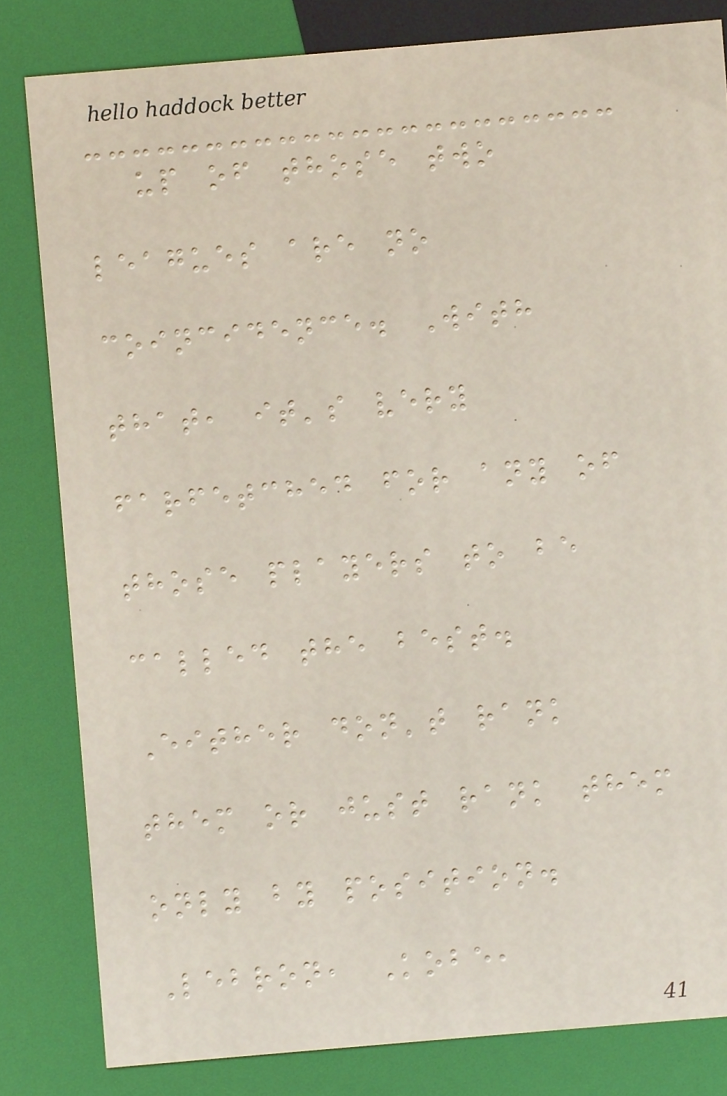up of those two
leagues are no
coincidence. With
that, it's very
farfetched for any of
those players to be
called the best.
Either don't rank
them or just rank them
only by position.
Lebron, Kobe,
